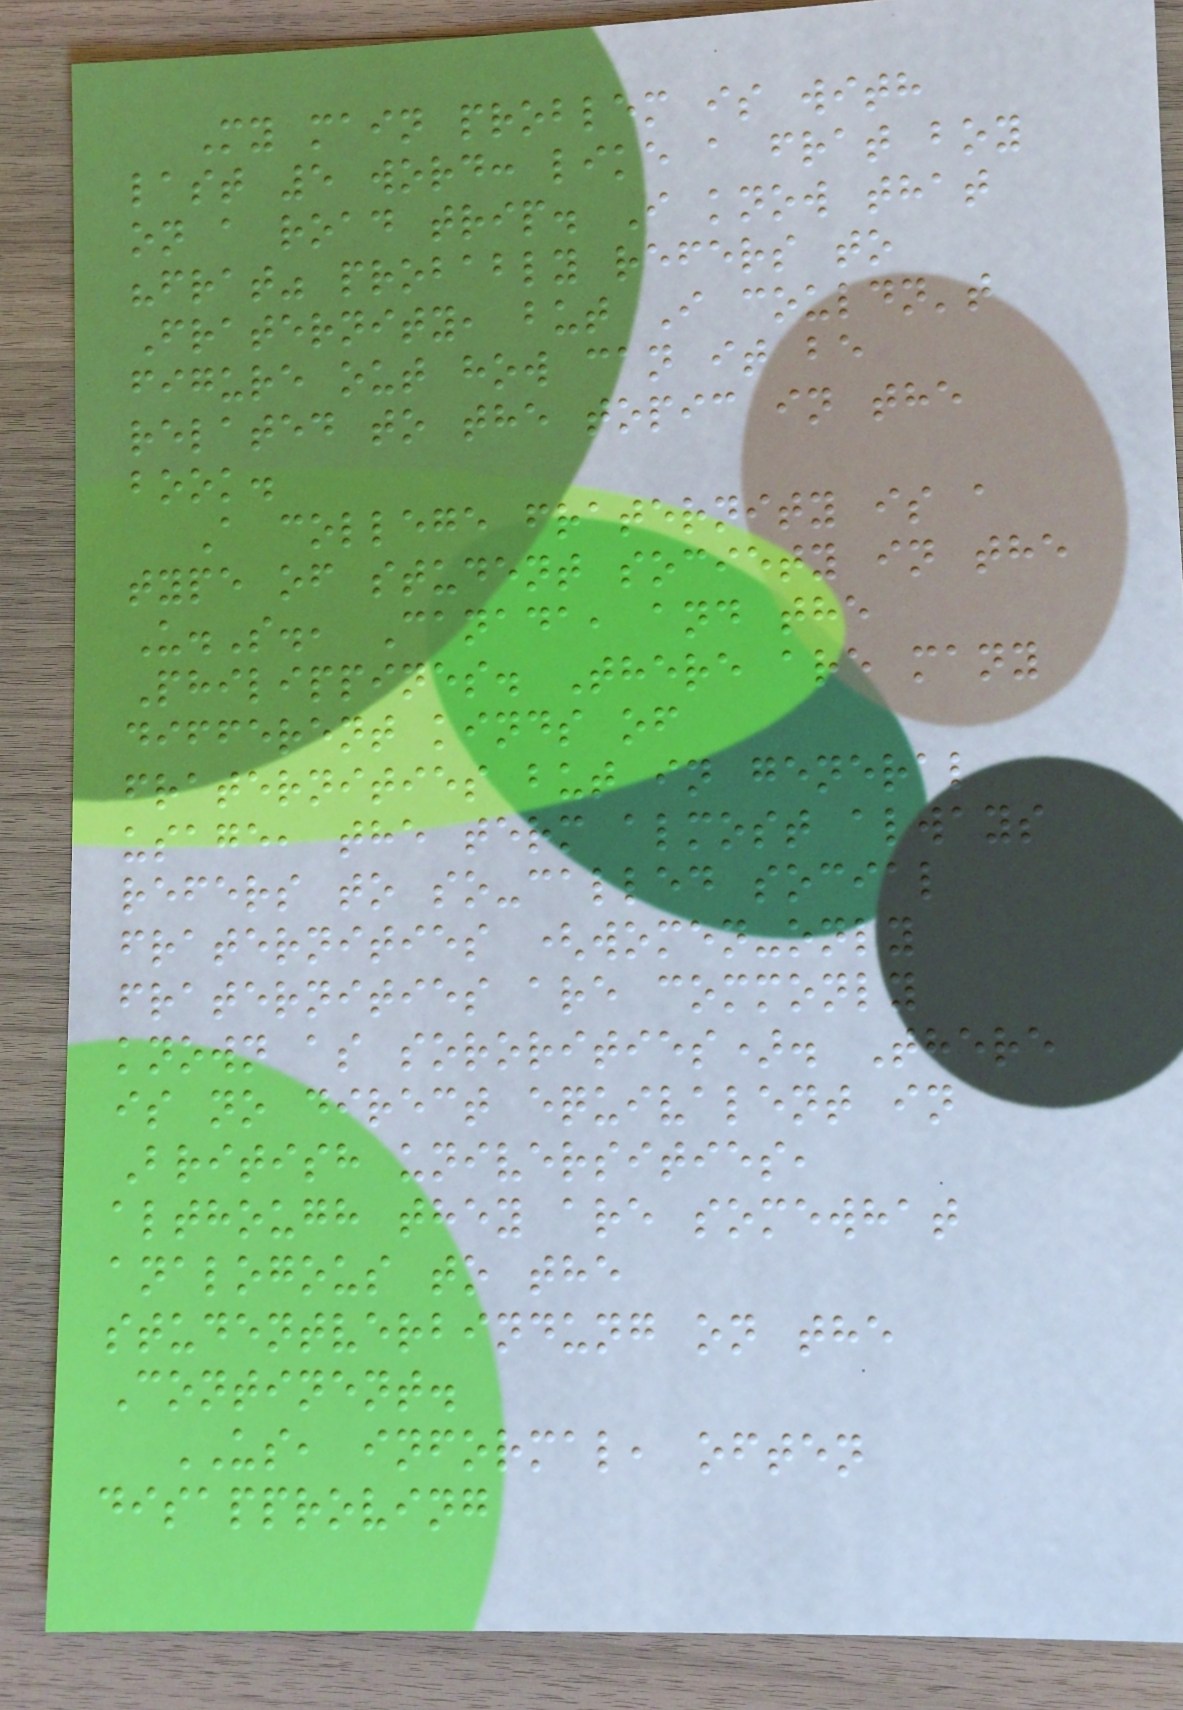My main problem is with
last 5 word: like a frat boy
on a road trip. I know that
"frat" probably refers to
Fraternity, but I couldn't
figure out how can it be
related to the topic in the
book.
A college fraternity is a
type of student society in the
U.S., Canada, and the
Philippines. There are many
different kinds of
fraternities but in general
usage, the term almost always
refers to so-called social
fraternities (women-only
fraternities are commonly
known as sororities). There
is no direct equivalent in
British universities,
although they are somewhat
analogous to the
studentverbindung on the
Continent.
US, informal, often
disapproving
